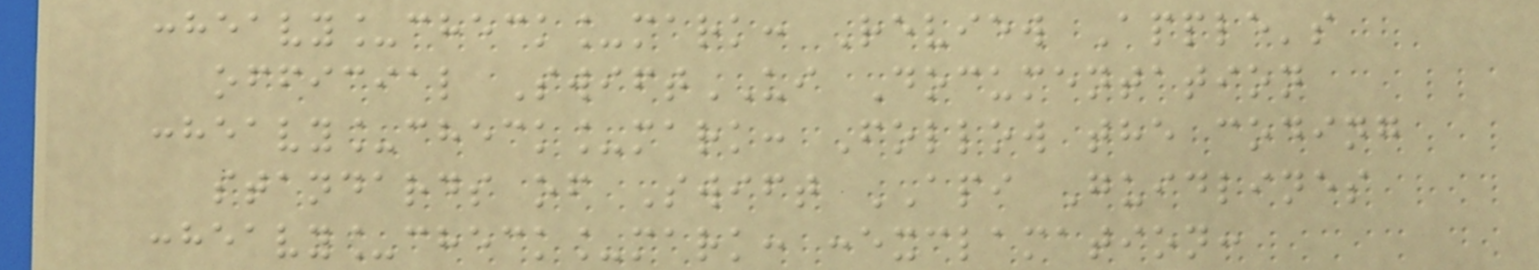:heavy_check_mark: Review Apple's
official SwiftUI Documentation
:heavy_check_mark: Follow the coding
standards of Swift API Guidlines
:heavy_check_mark: :exclamation:
